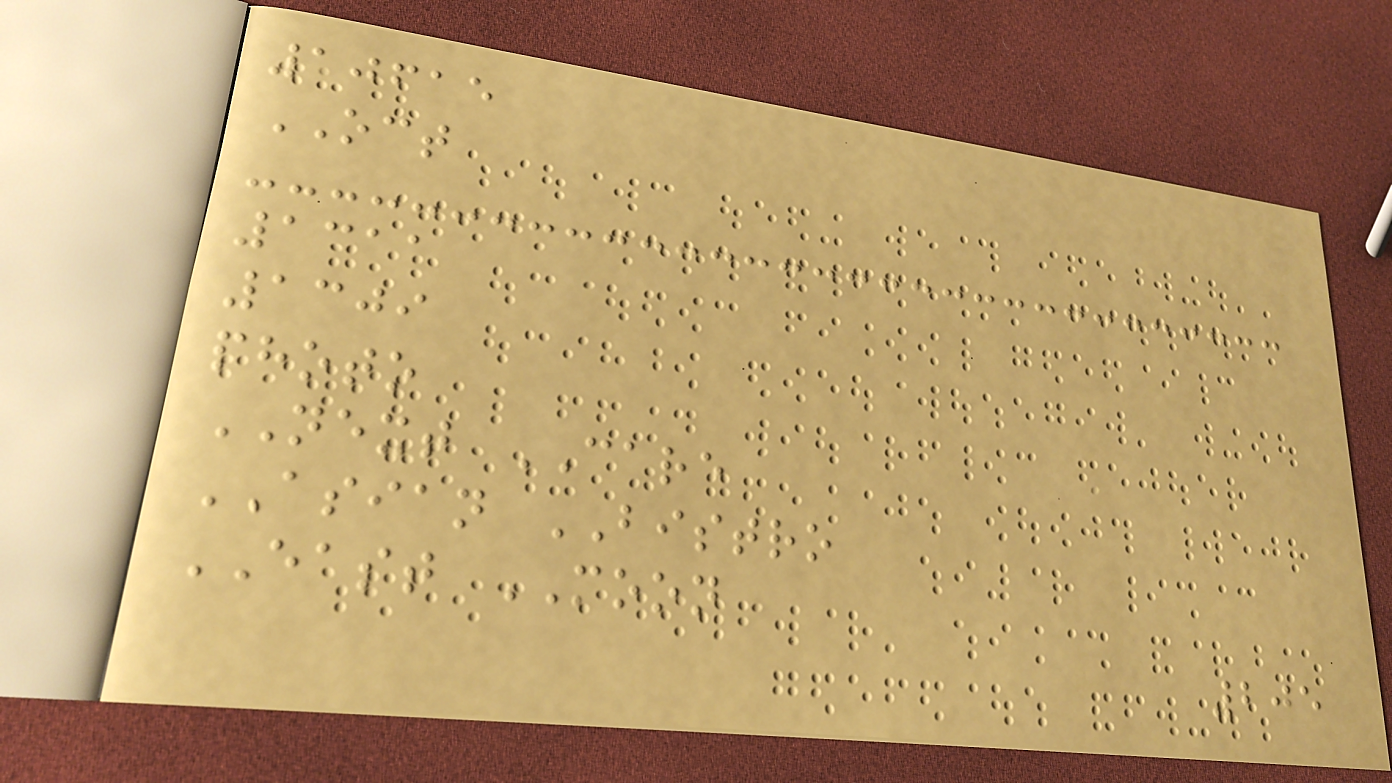10615
OCT
1311
1309
photo
NEXT CARE
ASIAN BISTRO
EAST MOON
205
